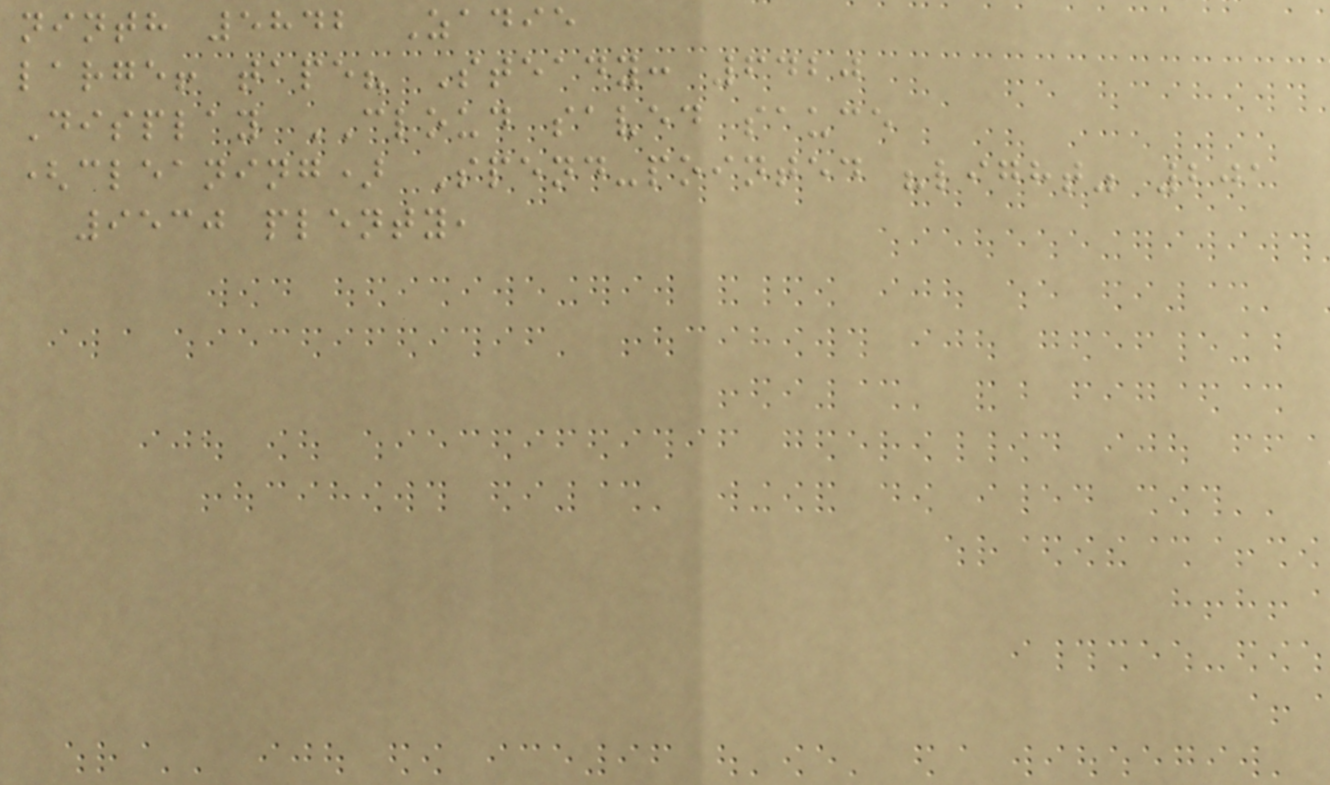ninth 5842 Zadie
large! tape? Steady: 6420
Display CLOUD saved sauce
(cleaning) Spend-pointed "light" 201
9530 plenty,
